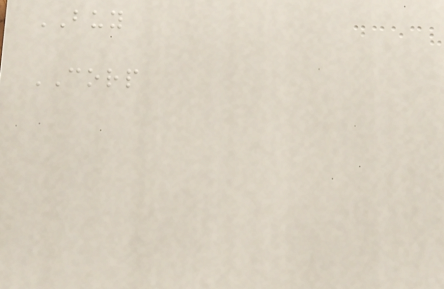BUY
CORP
